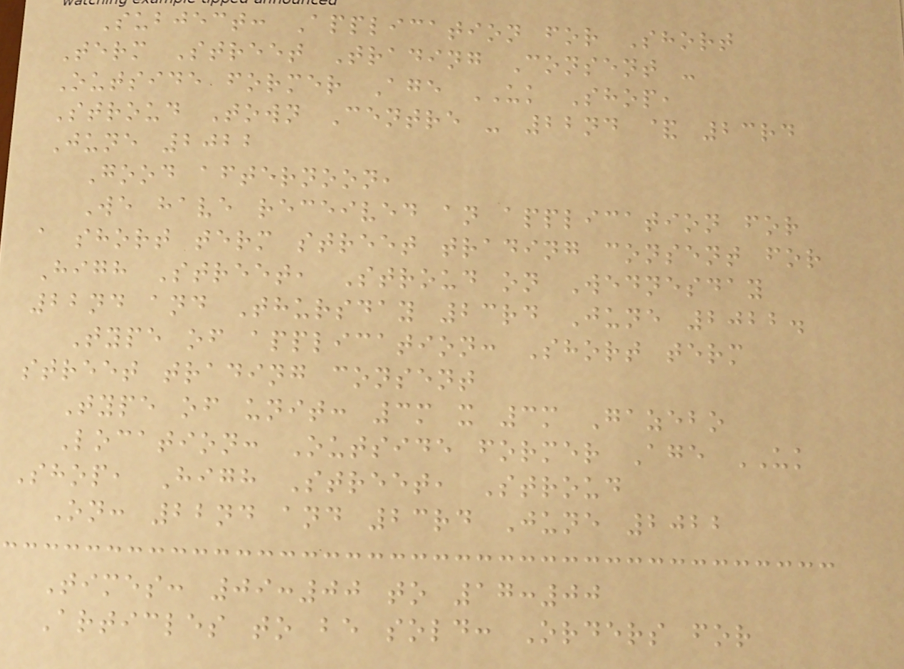Subject: Application for Short
Term Street Trading Consent -
Outside former Age UK Shop,
Stroud Town Centre - 22nd & 23rd
June 2022
Good afternoon,
We have received an application for
a short term street trading consent for
High Street, Stroud on Wednesday
22nd and Thursday 23rd June 2022.
Type of application: Short term
street trading consent
Type of unit: 3m x 3m Gazebo
Location: Outside former Age UK
Shop, High Street, Stroud
On: 22nd and 23rd June 2022
Times: 09:00 to 17:00
Articles to be sold: Orders for
